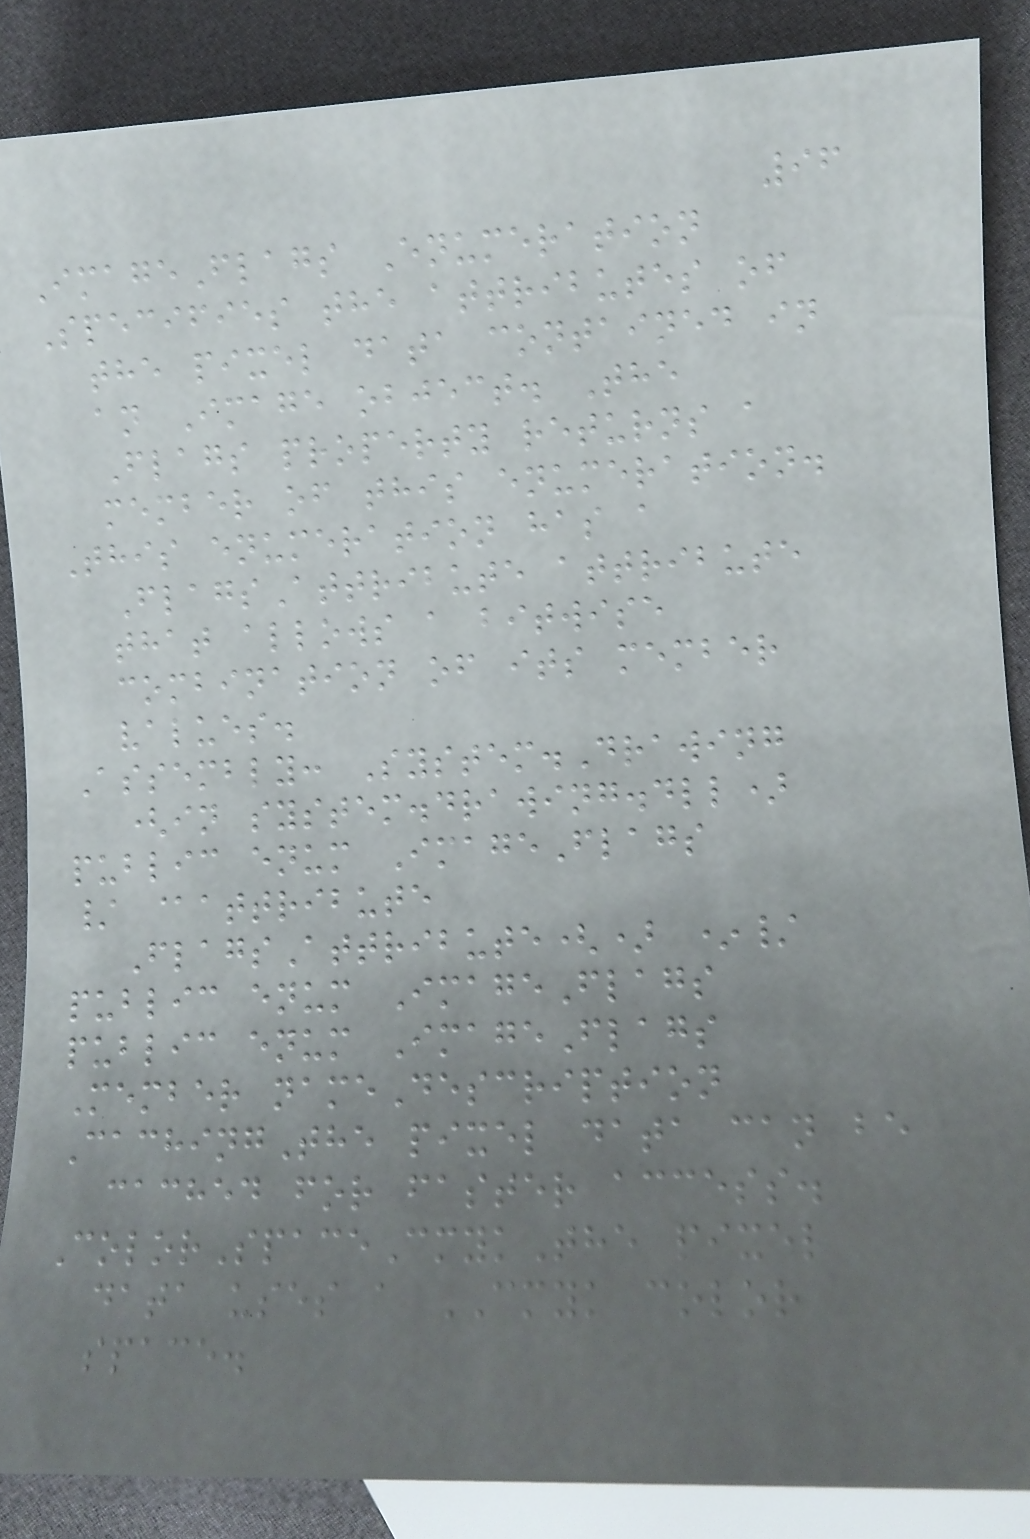96
ImageFlags Enumeration
Specifies the attributes of
the pixel data contained in
an Image object. The
Flags property returns a
member of this enumeration.
This enumeration has a
FlagsAttribute attribute
that allows a bitwise
combination of its member
values.
Assembly: System.Drawing
(in system.drawing.dll)
public enum ImageFlags
/ @attribute
FlagsAttribute() */
public enum ImageFlags
public enum ImageFlags
Member nameDescription
CachingThe pixel data can be
cached for faster access.
ColorSpaceCmykThe pixel
data uses a CMYK color
space.
